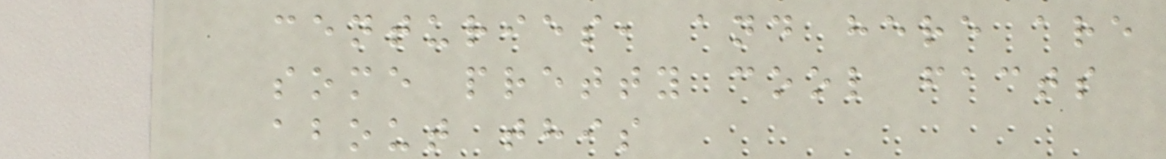centuries, and here are
some pretty cool facts
about this
